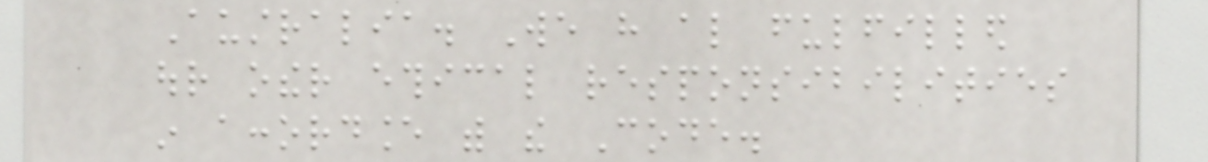Australia. We have also fulfilled
our other ethical responsibilities
in accordance with the Code.
